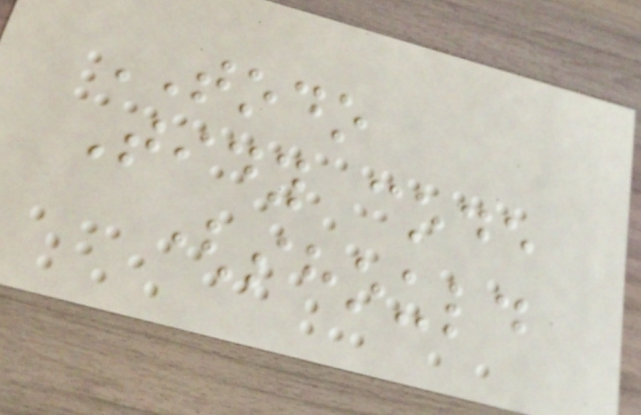TODO
Tidy code
(should
